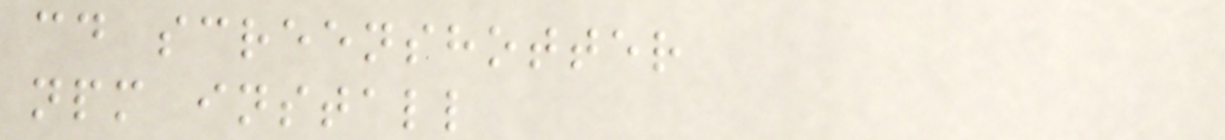cd screenshotter
npm install
